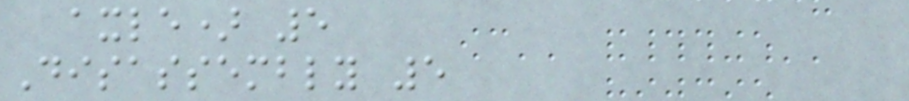axle) 5
Disassembly 5
